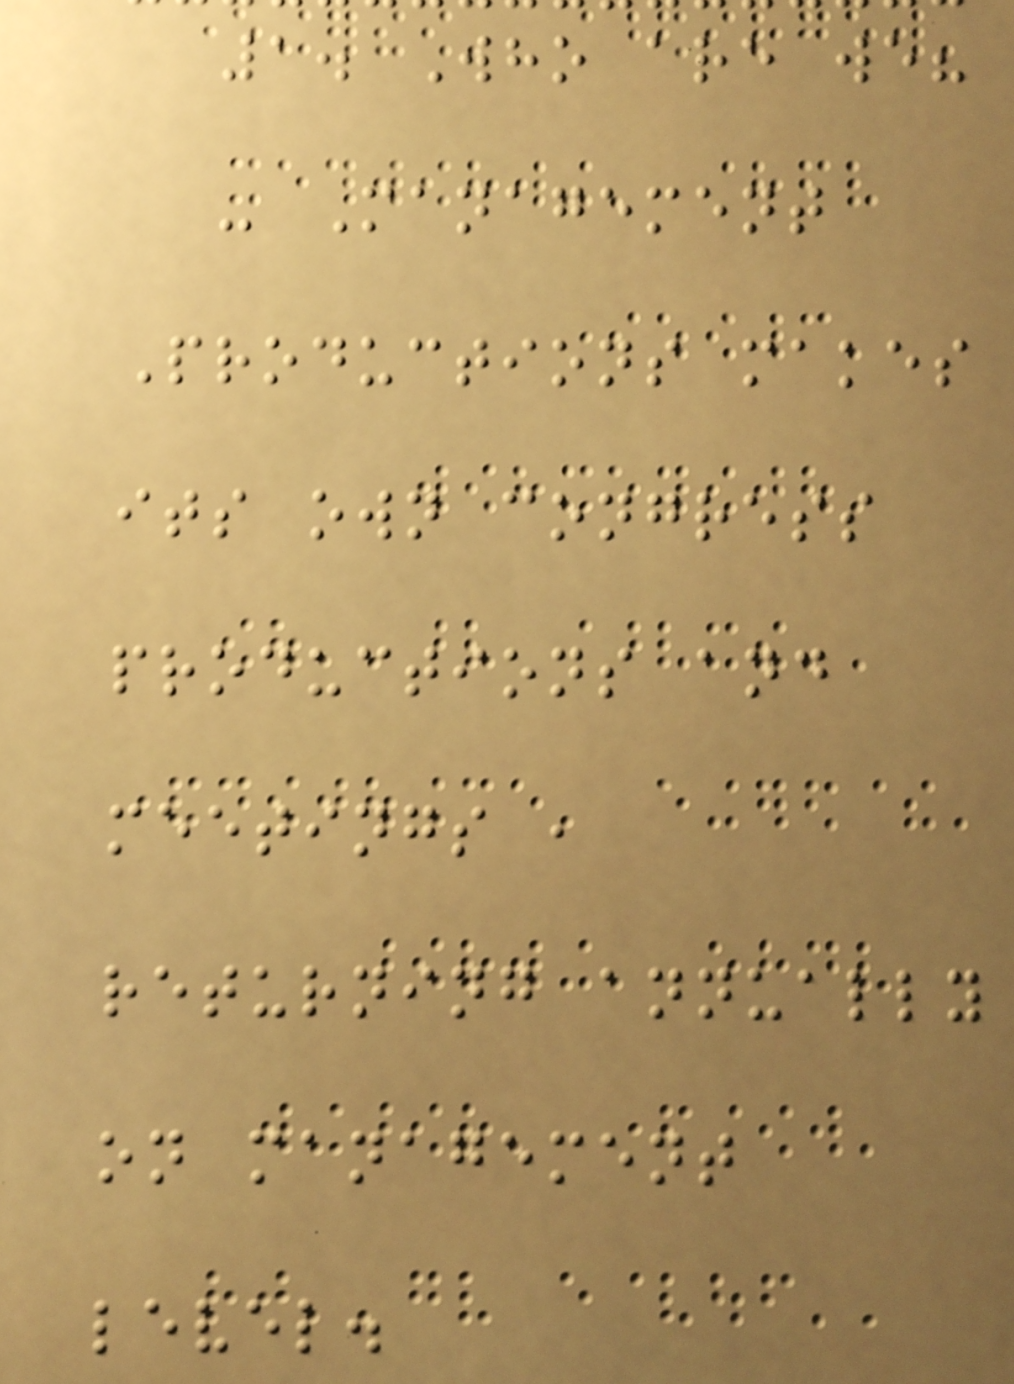1. Who are we?
- Management
Productions makes
its own congress
productions and
meetings ,
returning annually
on management
level.
